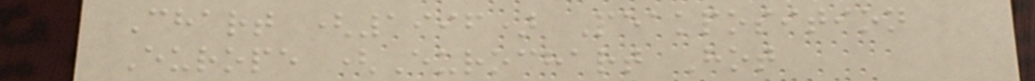Chart (1996) Peakposition
Europe (Eurochart Hot
